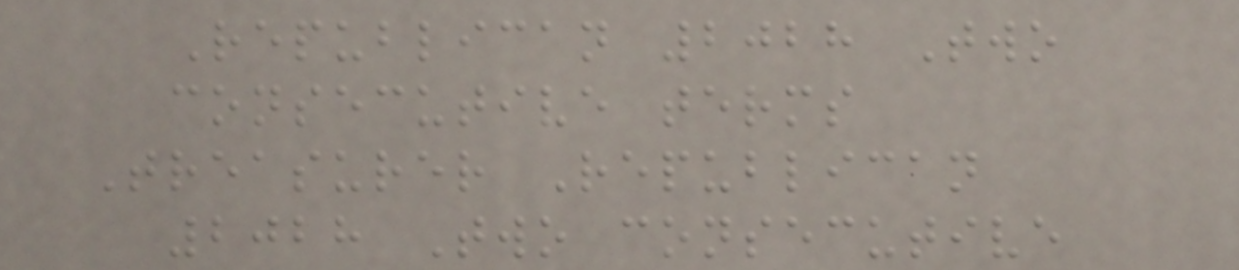Republican 2028 Two
consecutive terms
Treasurer Republican
2028 Two consecutive
